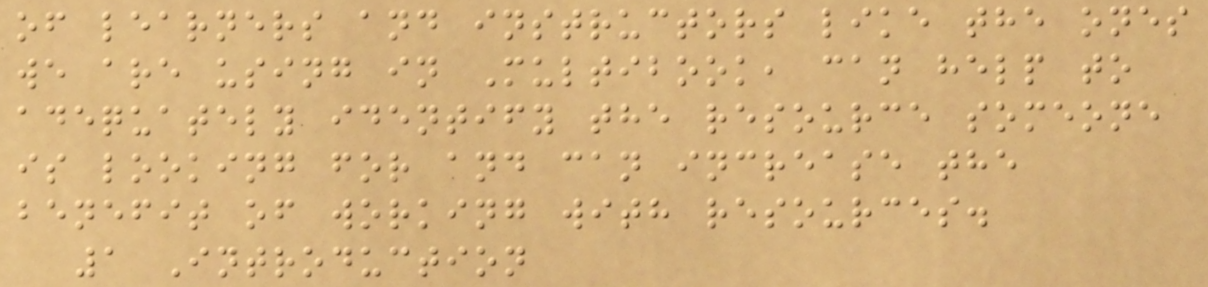of learners and instructors like the ones
we are using in Multibook, can help to
adequately identify the resource someone
is looking for and can increase the
benefit of working with resources.
1 Introduction
